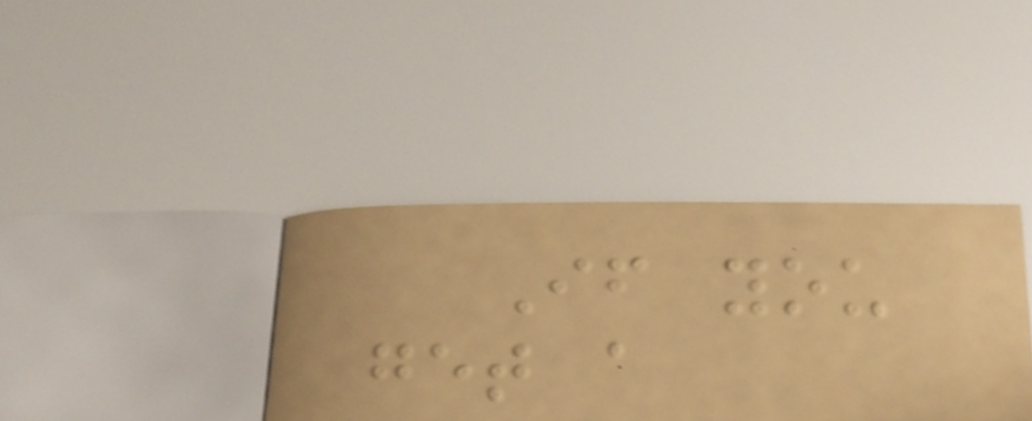If you
get a
